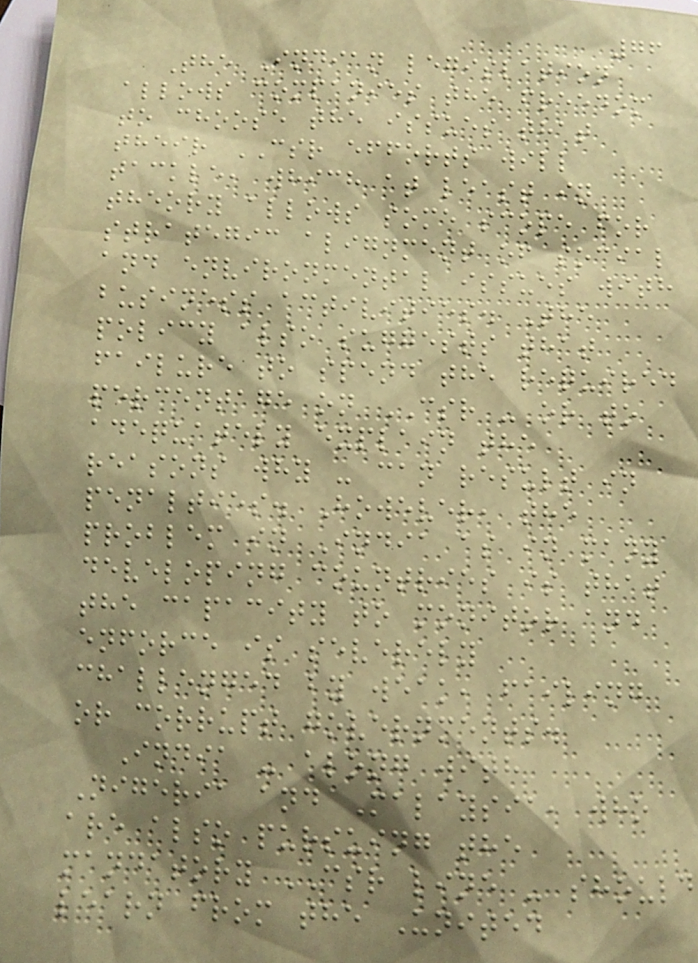76
The Indian legislation
allows companies the freedom
to choose the issues that
their CSR efforts will
tackle, which at least in
theory allows some scope for
strategic alignment of social
and environmental issues with
business activities. The
policy also suggests that
failure to spend the required
percentage on CSR - or to
adequately explain the
reasons why - can result in
penalties. However, the
problem in India as in many
developing countries is that
the capacity to monitor and
enforce is severely
challenged by weak, failing
or corrupt governments.
India - along with
Nigeria and Malaysia, who
are also pursuing the
mandatory CSR line - should
learn from the United
